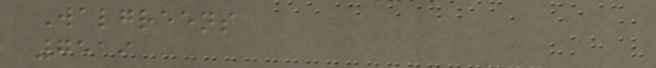Walgreens
7519
